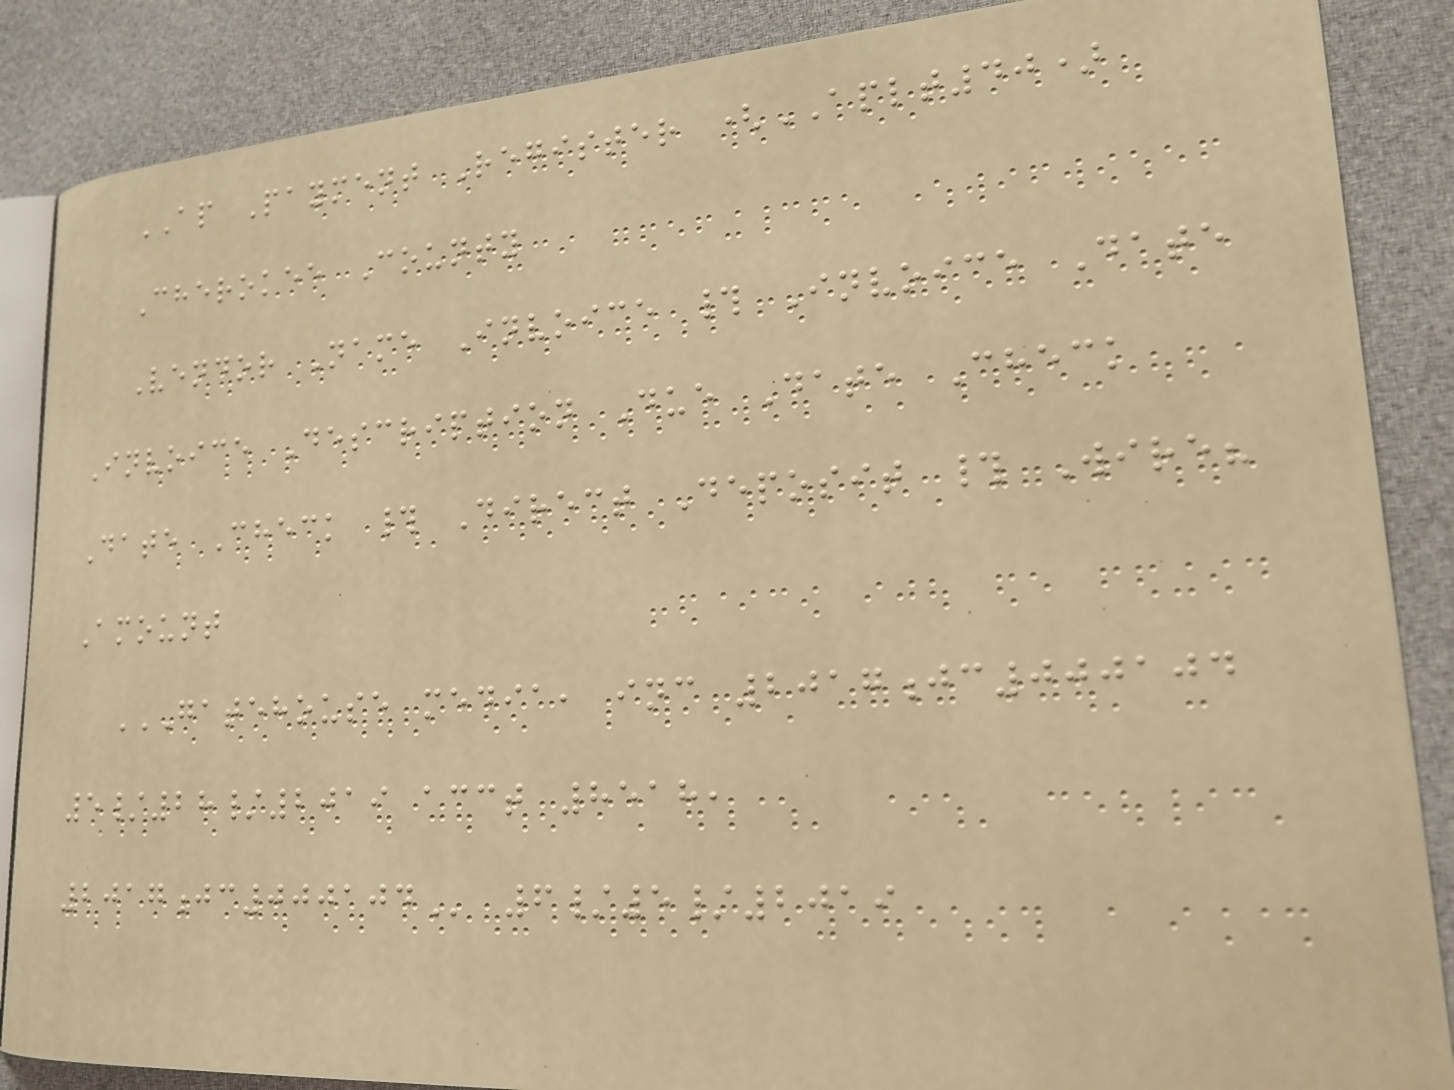AP Payment Register (APLT40)
Cherokee County
Vendor Name Invoice # Invoice Date
Invoice Description Due Date Check
Date Check # Direct Deposit # Wire?
Amount
GATEHOUSE MEDIA, INC 2017JC000104
5/28/2019 ACCT 8518,
2017JC000104 6/5/2019
